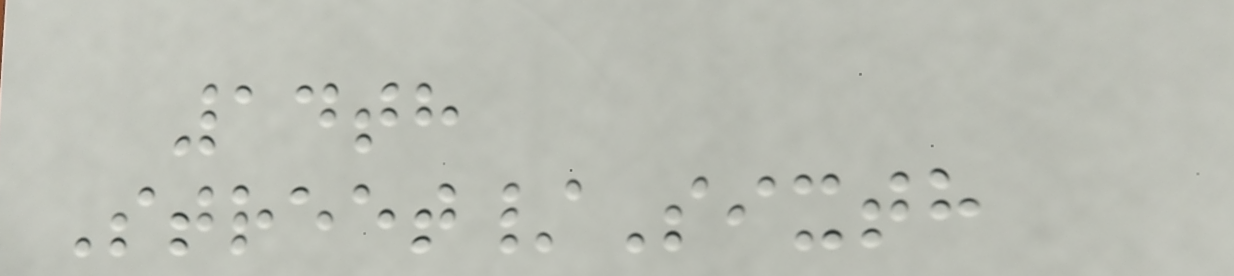14th
Street/Sixth
